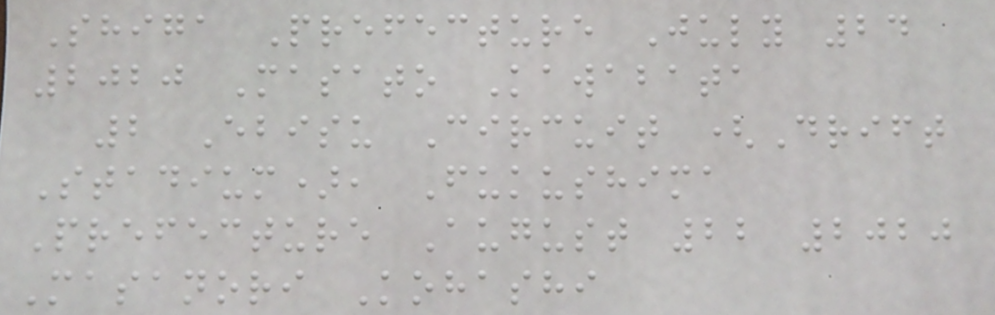Shiga Prefecture July 24
2020 Masato Kawabata
2 Ebisu Circuit (Drift
Stadium), Fukushima
Prefecture August 22 2020
Masanori Kohashi
